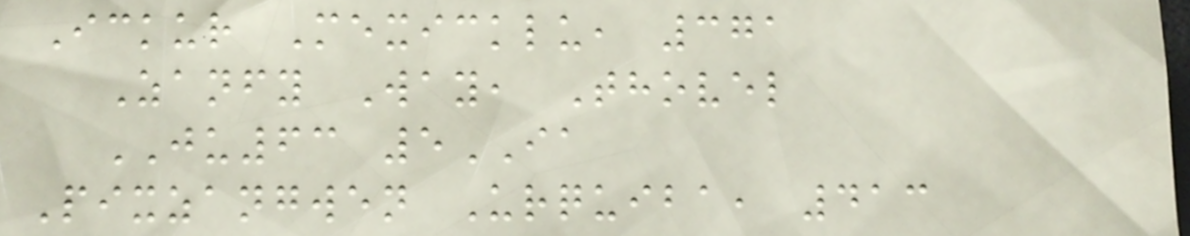Ickur Mexicklu, 371
Zanfy Way, Thovel
JU63 5IA
Pixzangwen Urquiba, 413
